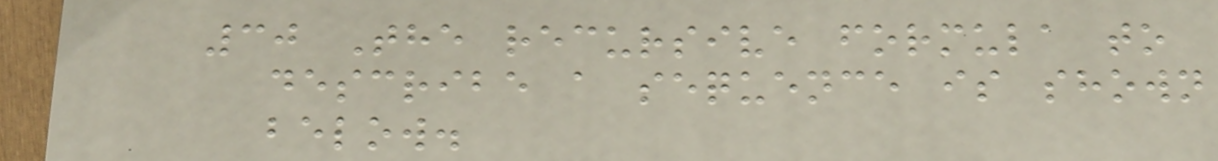30 The recursive formula to
describe a sequence is shown
below.
